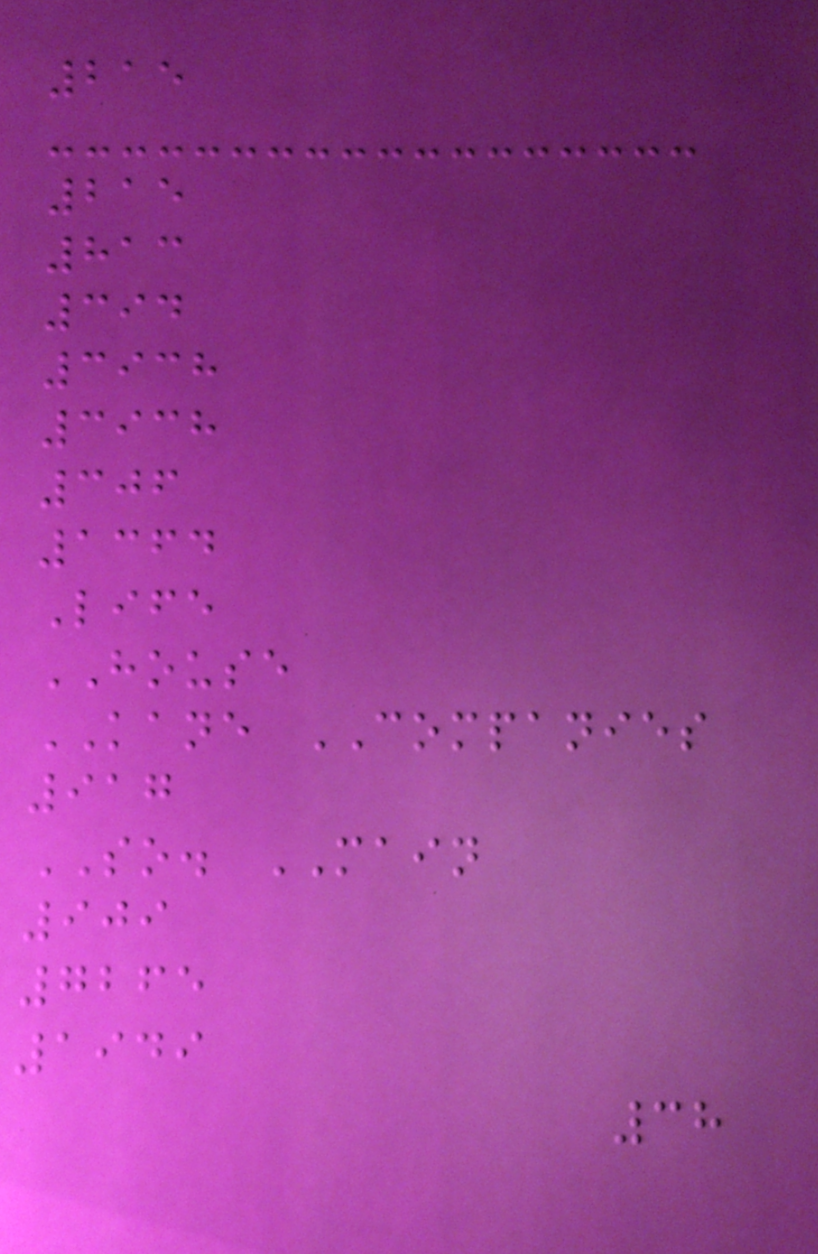215
215
813
394
3938
3938
306
1364
Life
HOUSE
KANE COMPANIES
917
SO. MAIN
909
7265
1949
38
